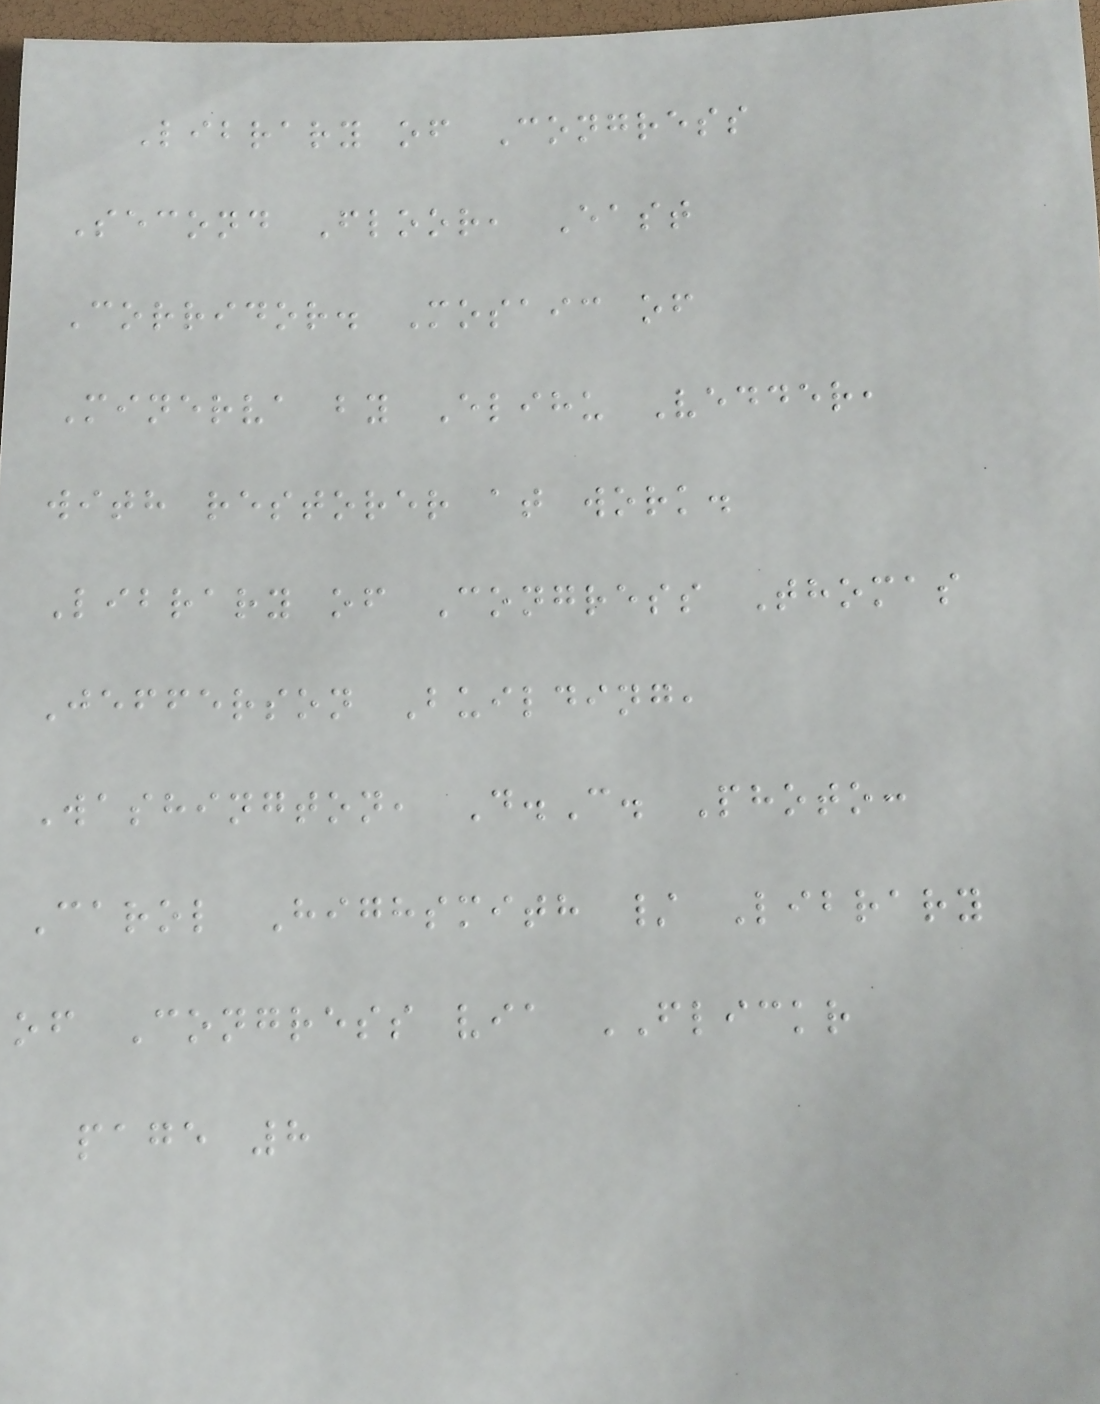Library of Congress
Second Floor, East
Corridor. Mosaic of
Minerva by Elihu Vedder,
with restorer at work.
Library of Congress Thomas
Jefferson Building,
Washington, D.C. Photo:
Carol Highsmith / Library
of Congress via FLICKR
page 8
